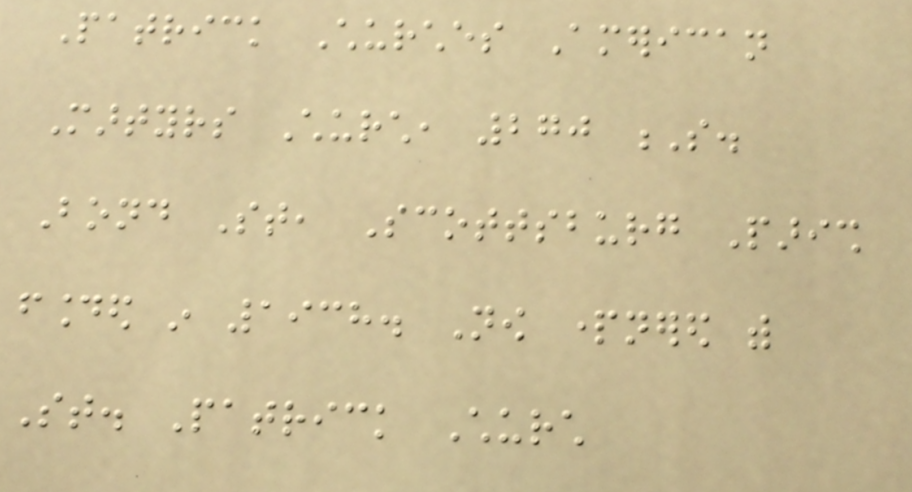Patrick Churches American
Martyrs Church, 270 S.
Bond St, Scottsburg Parish
founded in 1938. Now partnered with
St. Patrick Church
